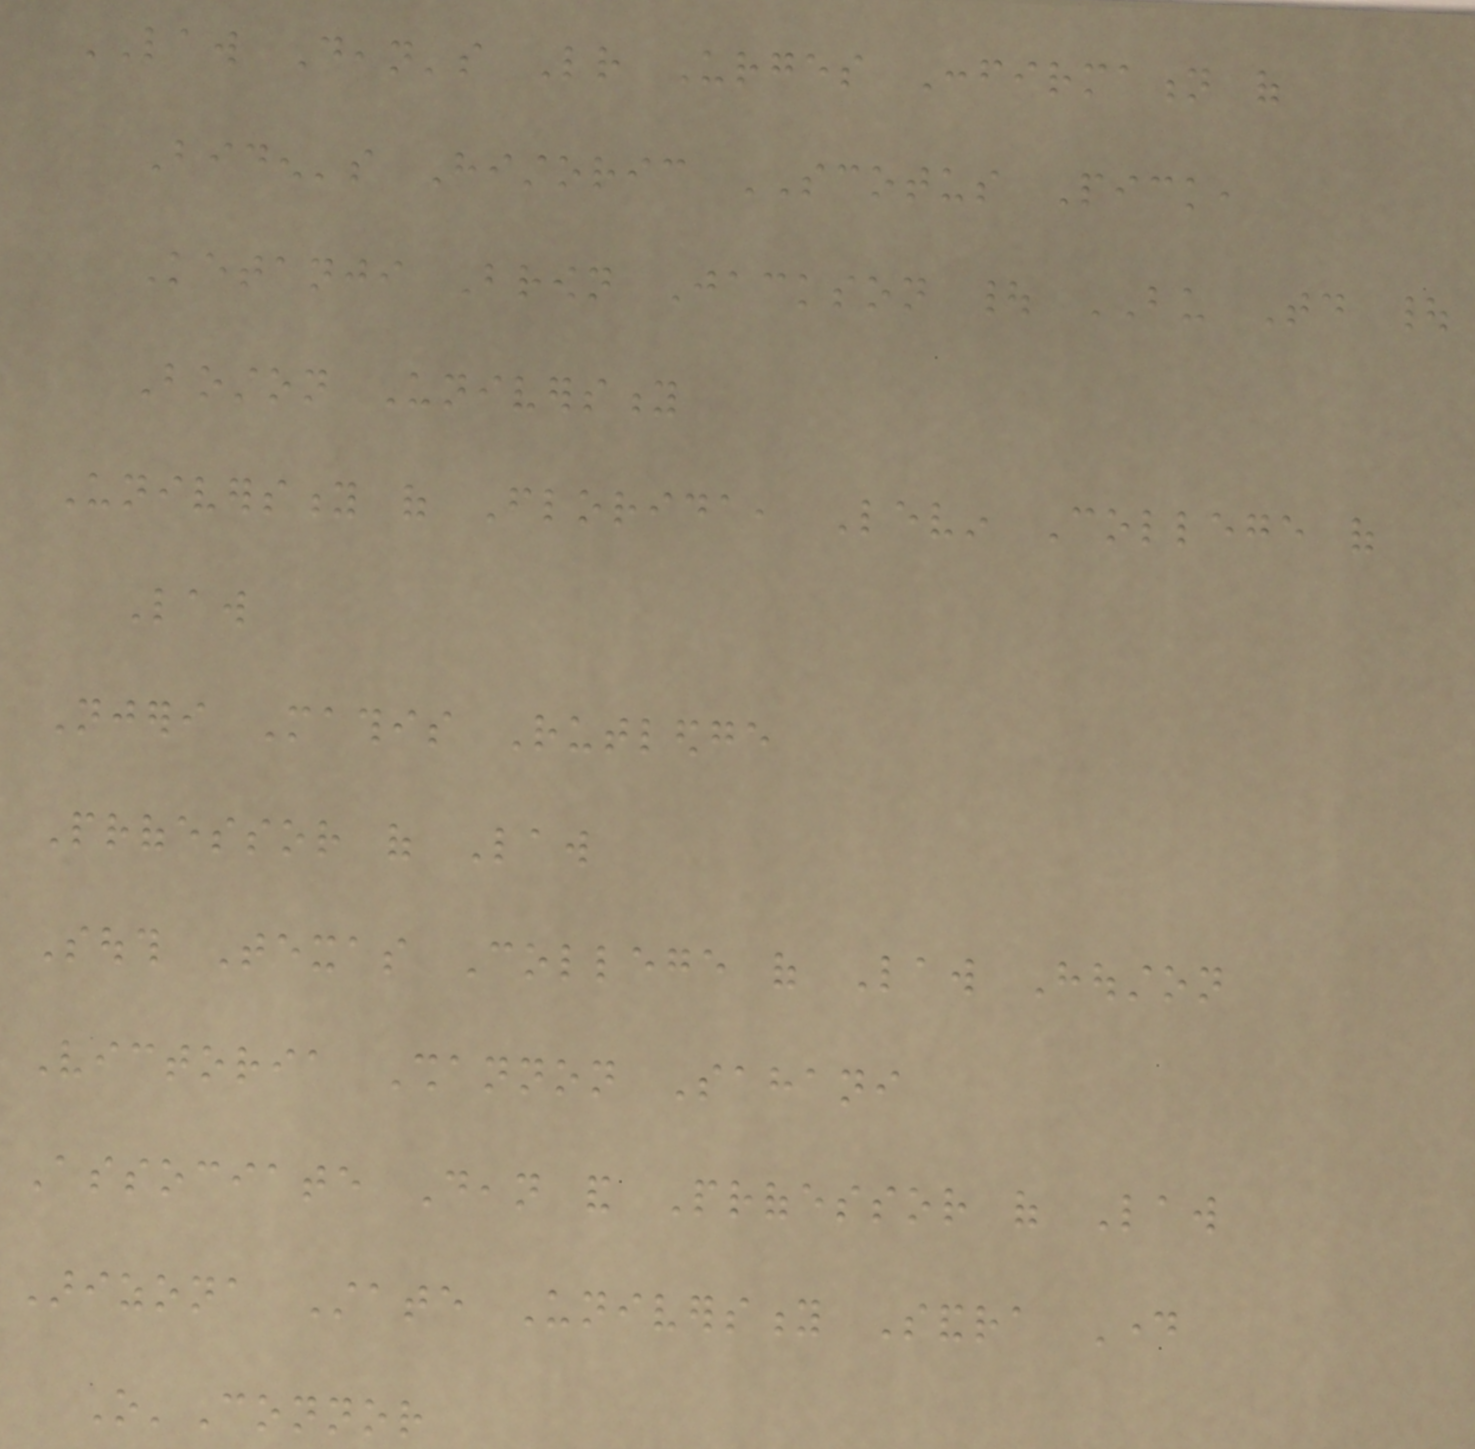LAW Dean's Letter Urges Confirmation of
Biden's Historic SCOTUS Pick,
Ketanji Brown Jackson | BU Today |
Boston University
University of Florida, Levin College of
Law
Njeri Mathis Rutledge
Professor of Law
South Texas College of Law Houston
Victoria Shannon Sahani
Associate Dean and Professor of Law
Arizona State University Sandra Day
O'Connor
